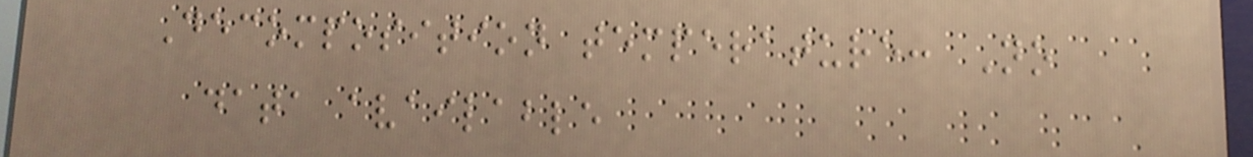Decomposition temperature: No
data available
